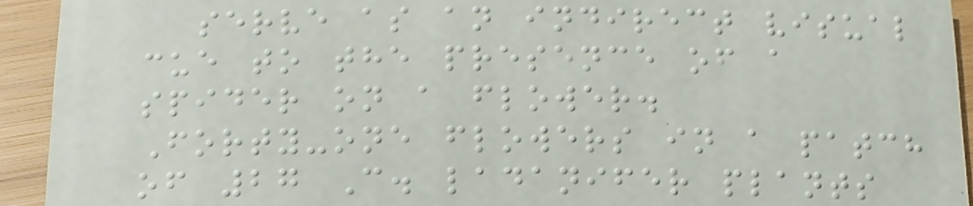serve as an indirect visual
cue to the presence of a
spider on a flower.
Forty-one flowers in a patch
of 27 C. ladanifer plants
